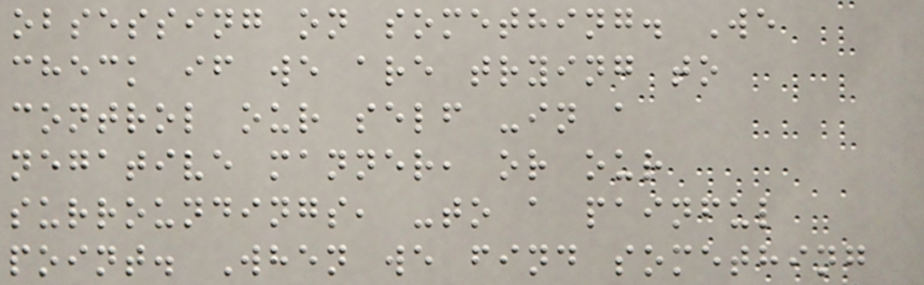obsessing on something. We
check if we are trying to
control our self -in a
negative manner, or our
surroundings, -to a painful
point. When we find something
